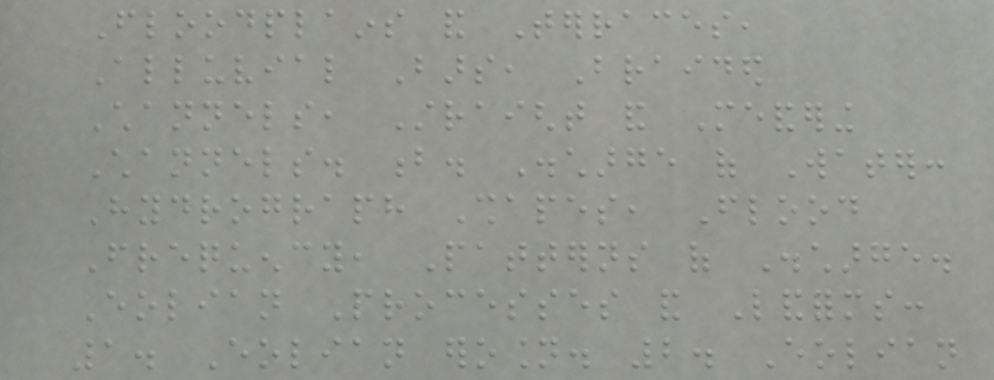Floodplains and Terraces,
Alluvial Bars, Braided
Channels, Straight and Meandering
Channels. b. Discharge of Water:
Hydrograph Shapes, Flood
Frequency, Patterns of Discharge.
Eolian Processes and Landforms:
1. Eolian erosion. 2. Eolian
